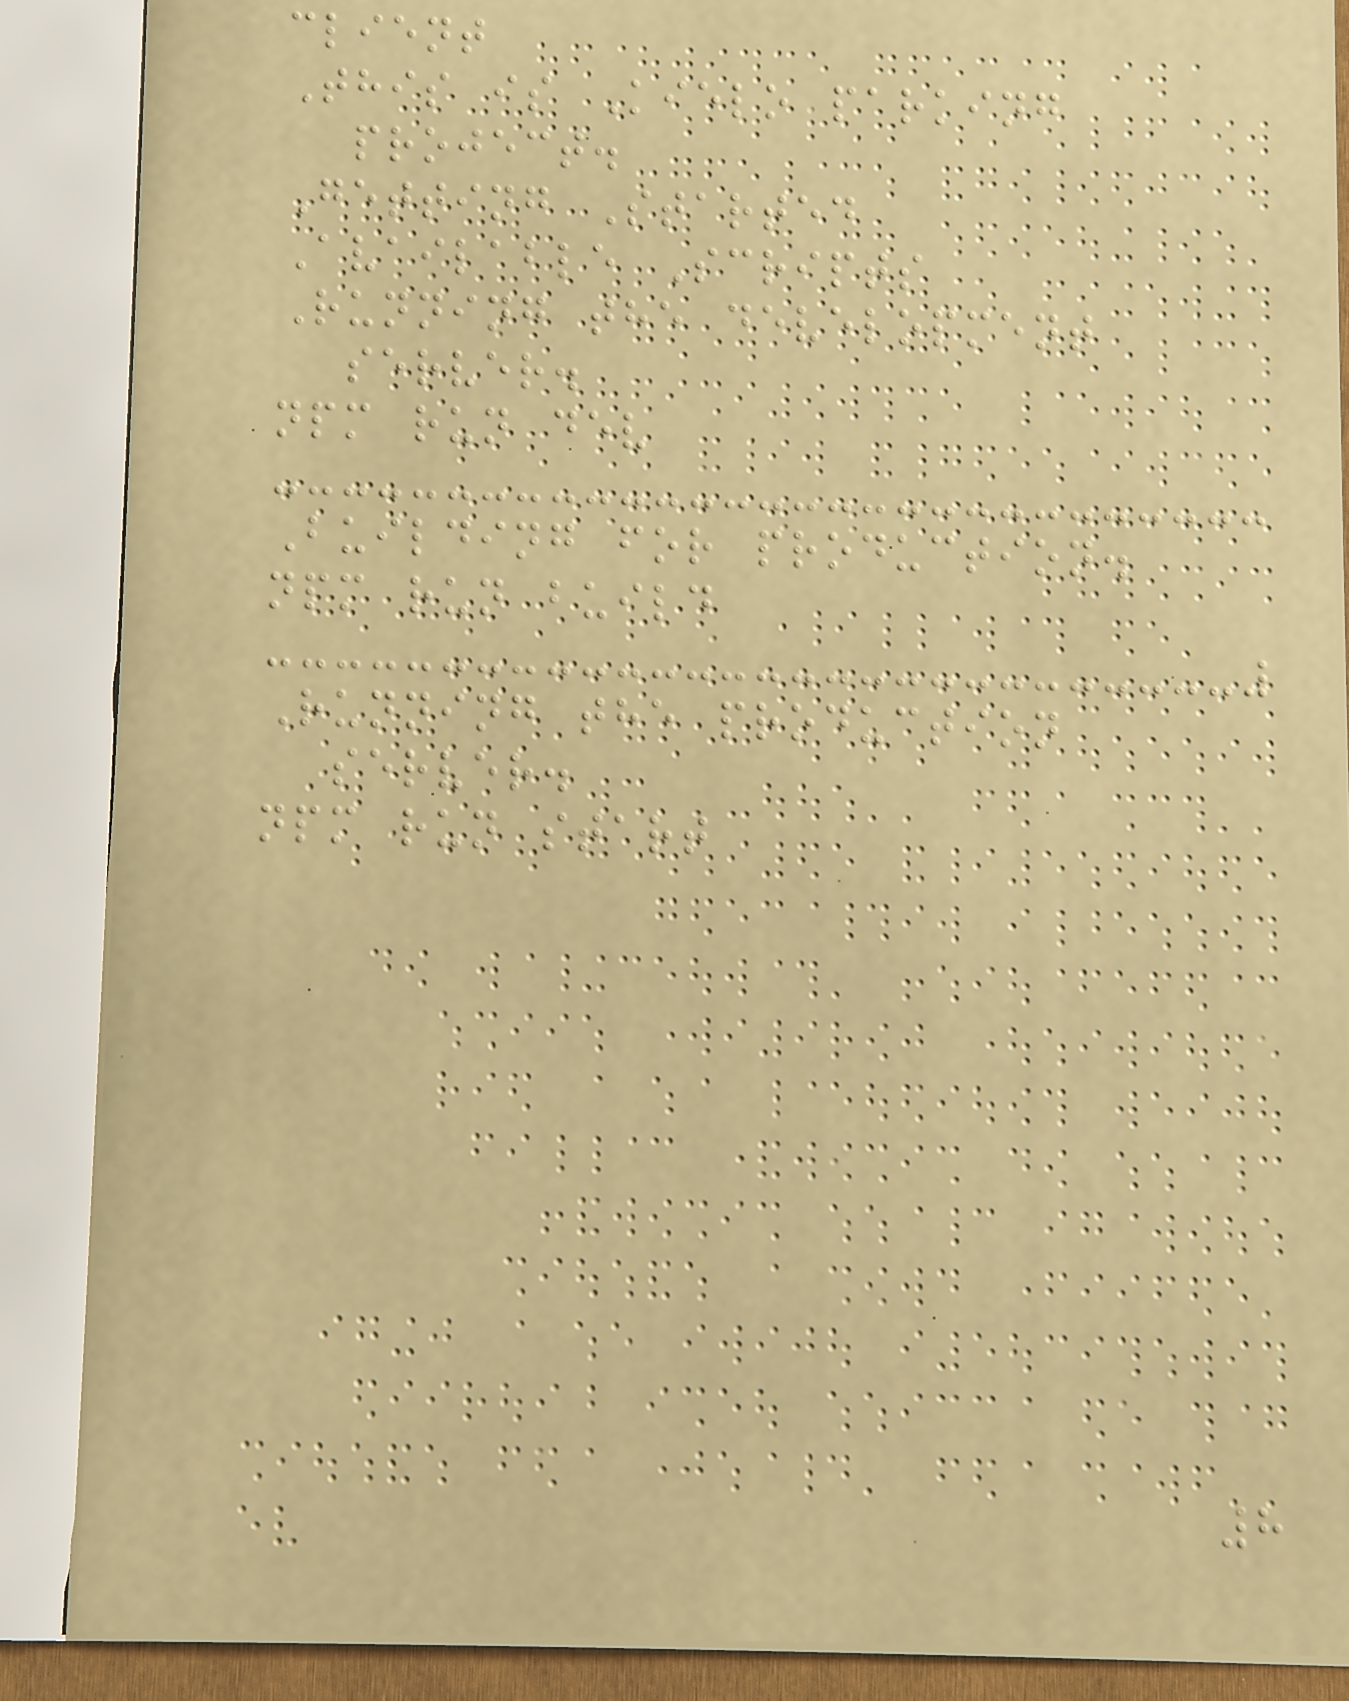client
This is Kielo parking
project.
Getting Started
Available Scripts
Running the development
server.
npm run dev
Building for production.
npm run build
Running the production
server.
npm run start
8
